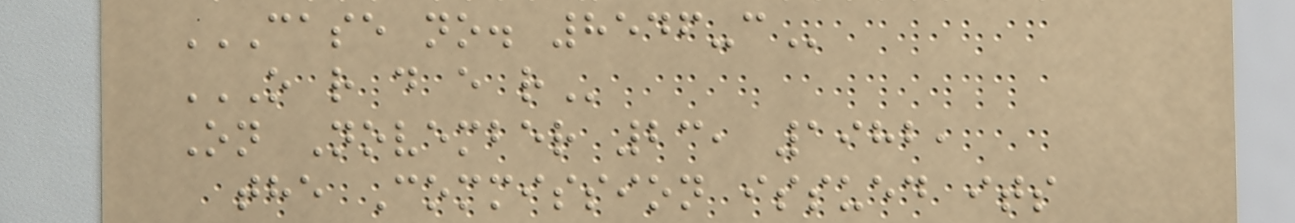CASE NO. 8546-C
O R D E R
On November 23, 1982,
the Commission issued its
